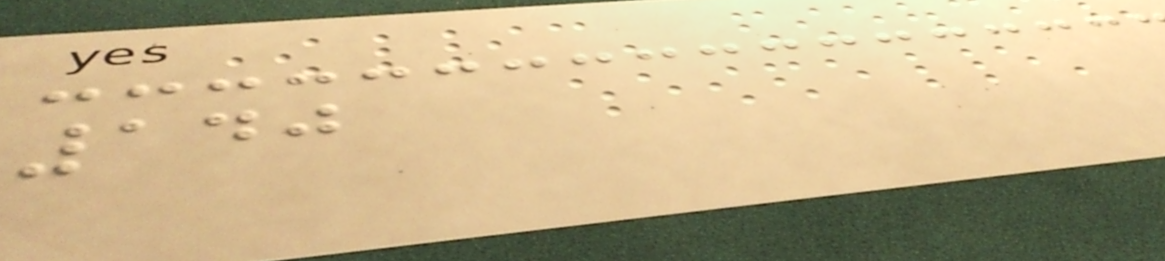140
